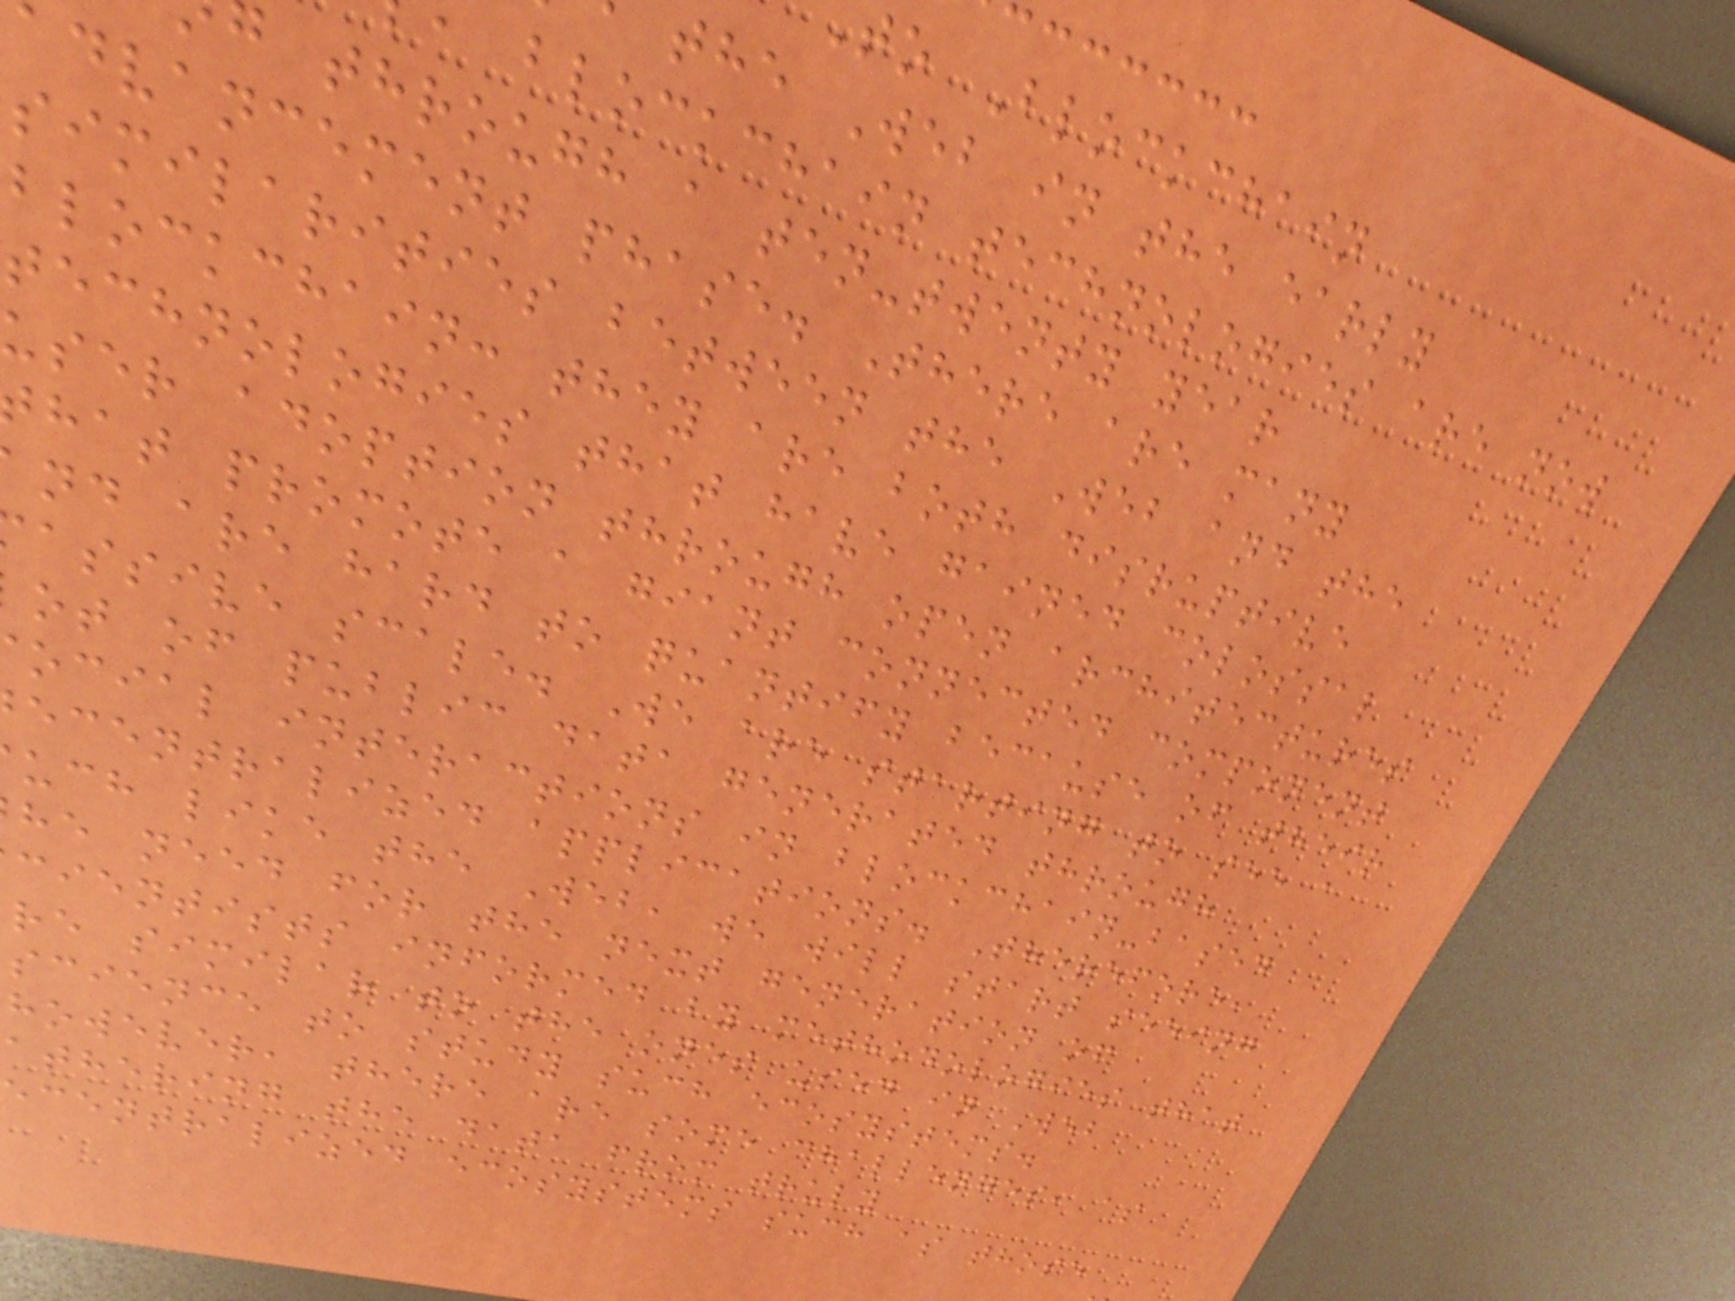to Blockchain
the Web in the early
blockchain technologies are now
through a ten-twenty year
advancement phase. There are many
similarities between the Web and the
blockchain: they are both disruptive
technologies that have gained colossal
user adoption through open architectures
hat promote a giant connected component
nd are hard to quantify because of their
assive scale. We are starting to see a
ot of public data generated through
ocial interactions in blockchain-based
ecentralized applications. Therefore,
uch like the Web, we will start seeing
he need for the next generation of
cientists informed by methodologies that
re similar to the ones used in Web
science to study such ecosystems.
however, there are some challenges, as
athering the data from truly
ecentralized ecosystems such as those
